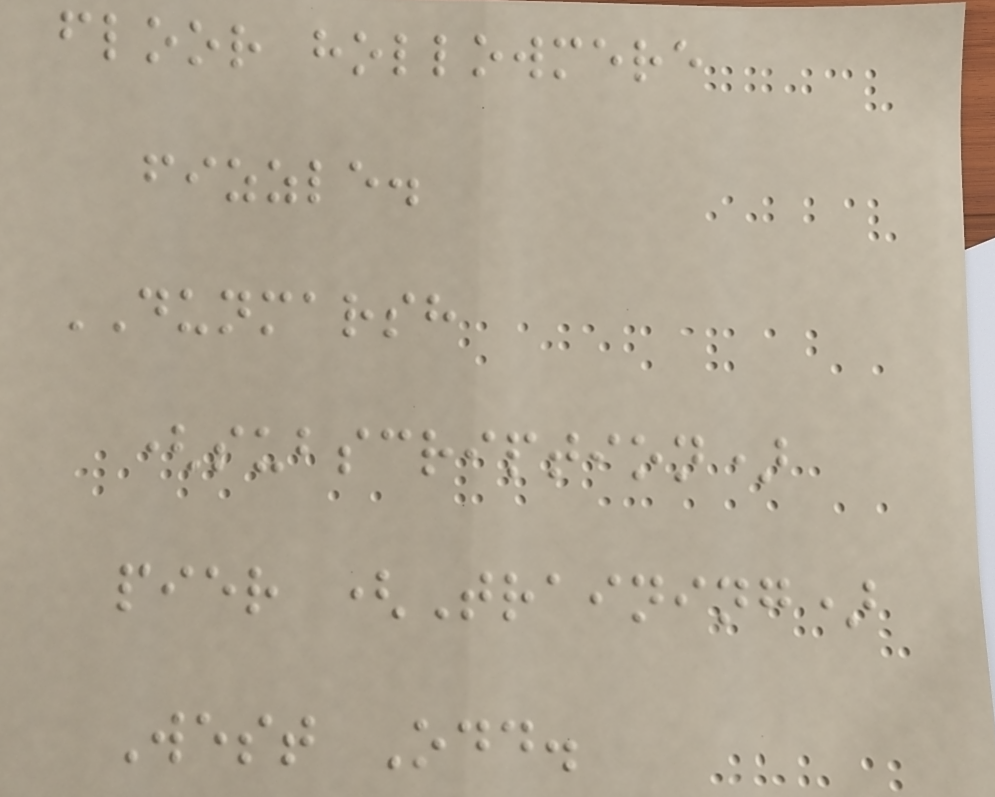floor hollowmere
fizzle.
DUNMARSH
(subscription)
pier (Training)
West Odd.
